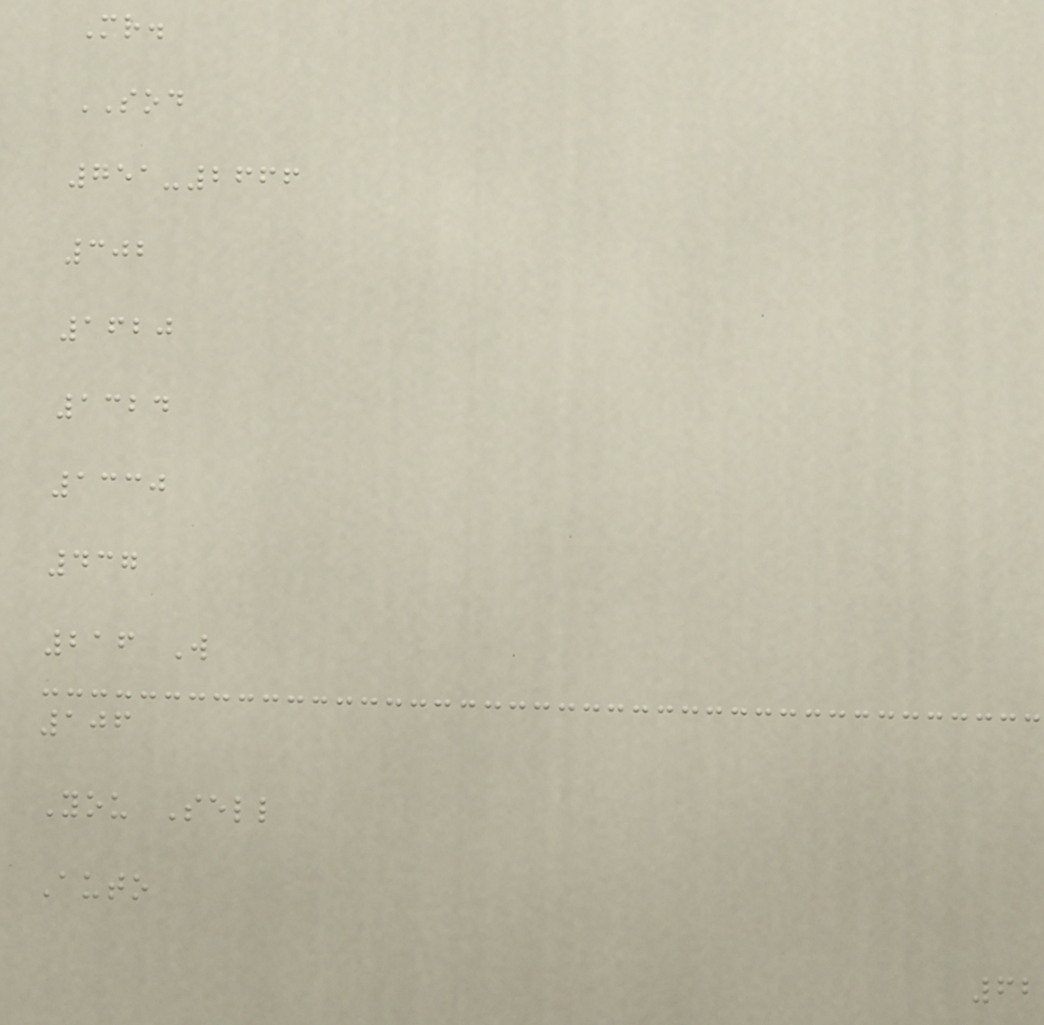Mr.
SOD
751-2666
302
1620
1324
1330
437
216 W
106
You Sell
Auto
62
